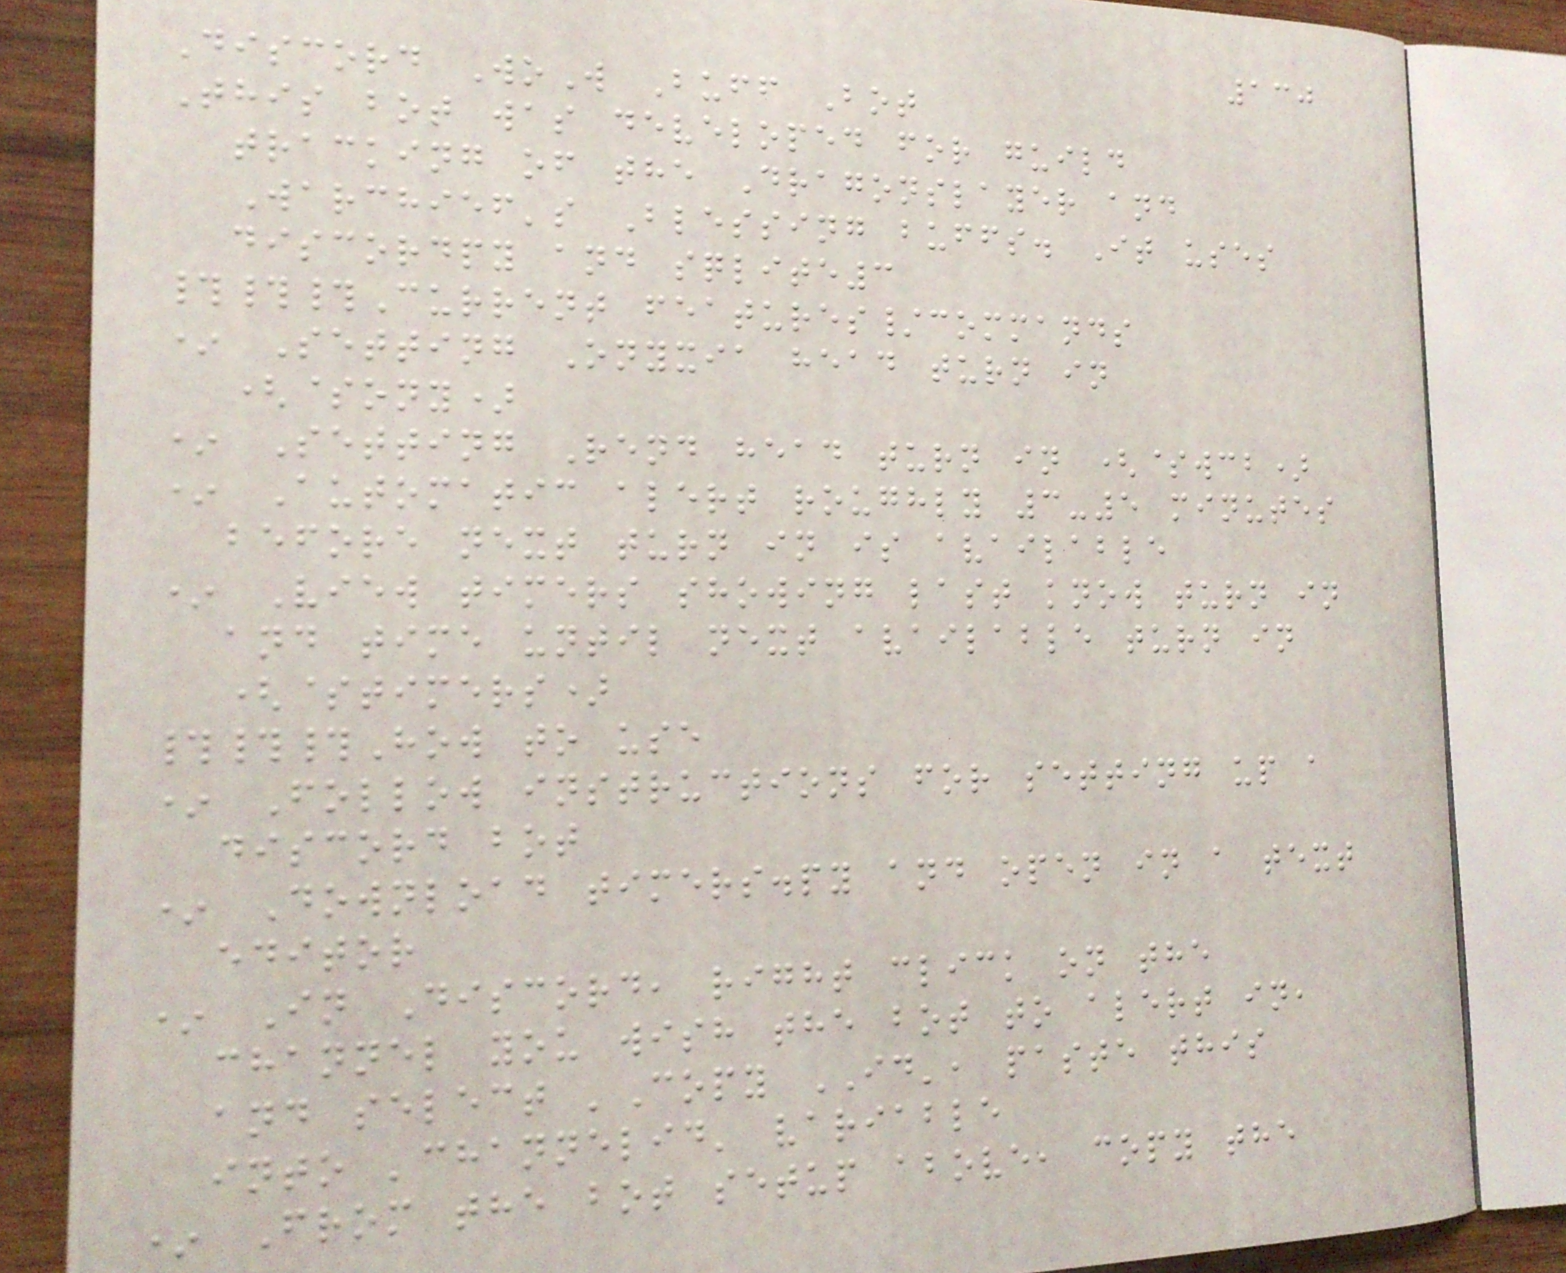130
Discord WoW Buff Bot
This bot was developed for guild
tracking of the Dragonslayer and
Warchief's Blessing buffs. It uses
discordpy and sqlite3
###Current features/commands
* Setting Onyxia head turn in
($ony)
* Setting Rend head turn in ($wcb)
* Automatic alert roughly 3-5 minutes
before next turn in is available
* View timers showing last know turn in
and time until next available turn in
($timers)
###How to use
* Follow instructions for setting up a
discord bot
* Download timers.py and open in a text
editor
* In Discord, right click on the
channel you wish the bot to alert in,
and select 'Copy ID', paste this
into 'channelid' variable
* From the bot setup above, copy the
